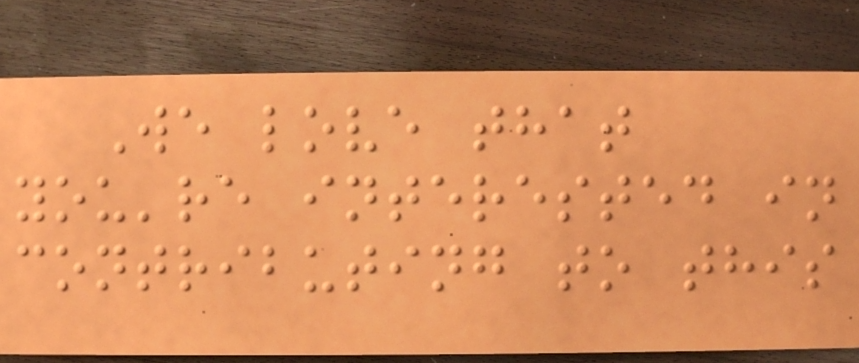We love that
you're interested in
contributing to this
